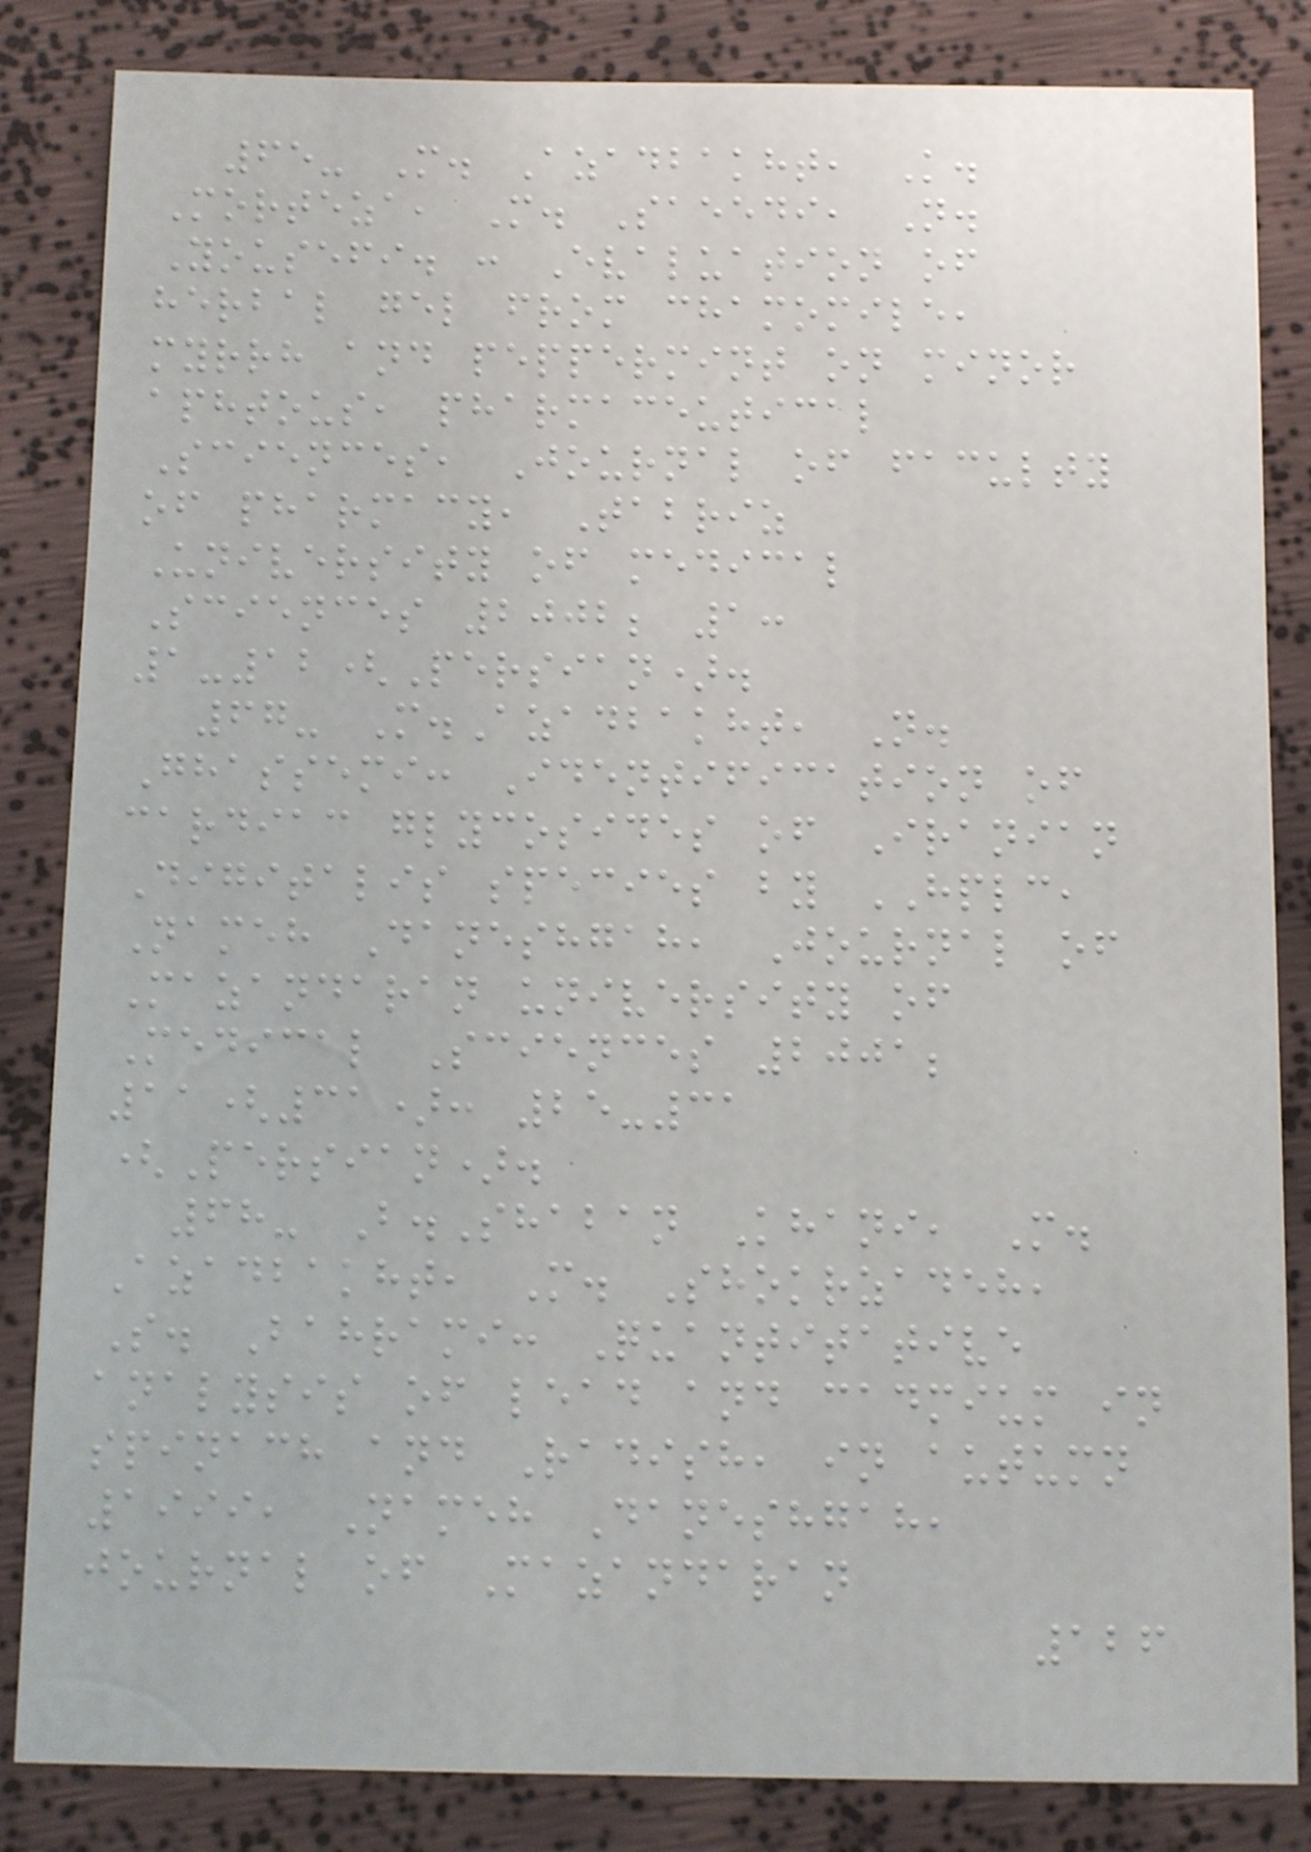65- M. Azadbakht, K.
Morteza, M. Saeedi, N.
Yousefi. : Evaluation of
herbal gel from chamomile,
myrrh and peppermint on minor
aphtous, pharmaceutical
Sciences, Journal of faculty
of pharmacy, Tabriz
University of medical
Sciences 2002; 1:
1-12(Persian).
67- M.Azadbakht, N.
Ghassemi: Identification of
cardiac glycosides of Iranian
Digitalis species by HPLC,
Nameh Daneshgah, Journal of
Mazandaran university of
Medical Sciences 2001;
11(31): 25-31
(Persian).
68- B.Shaban Khani, M.
Azadbakht, M. Shokrzadeh,
S. Bahrami: Quantitative
analysis of lead and cadmium in
spinach and Radish, in autumn
1999, Nameh Daneshgah,
journal of Mazandaran
126
